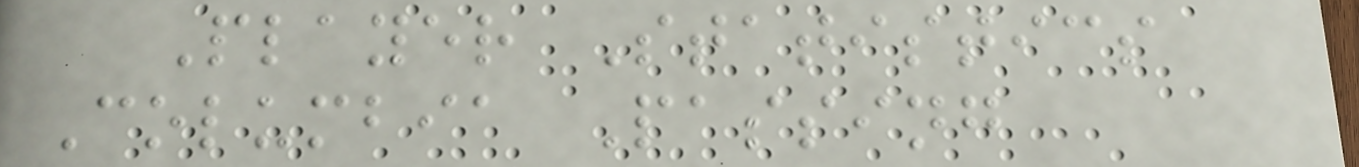Player Statistics
Columbia Passing
